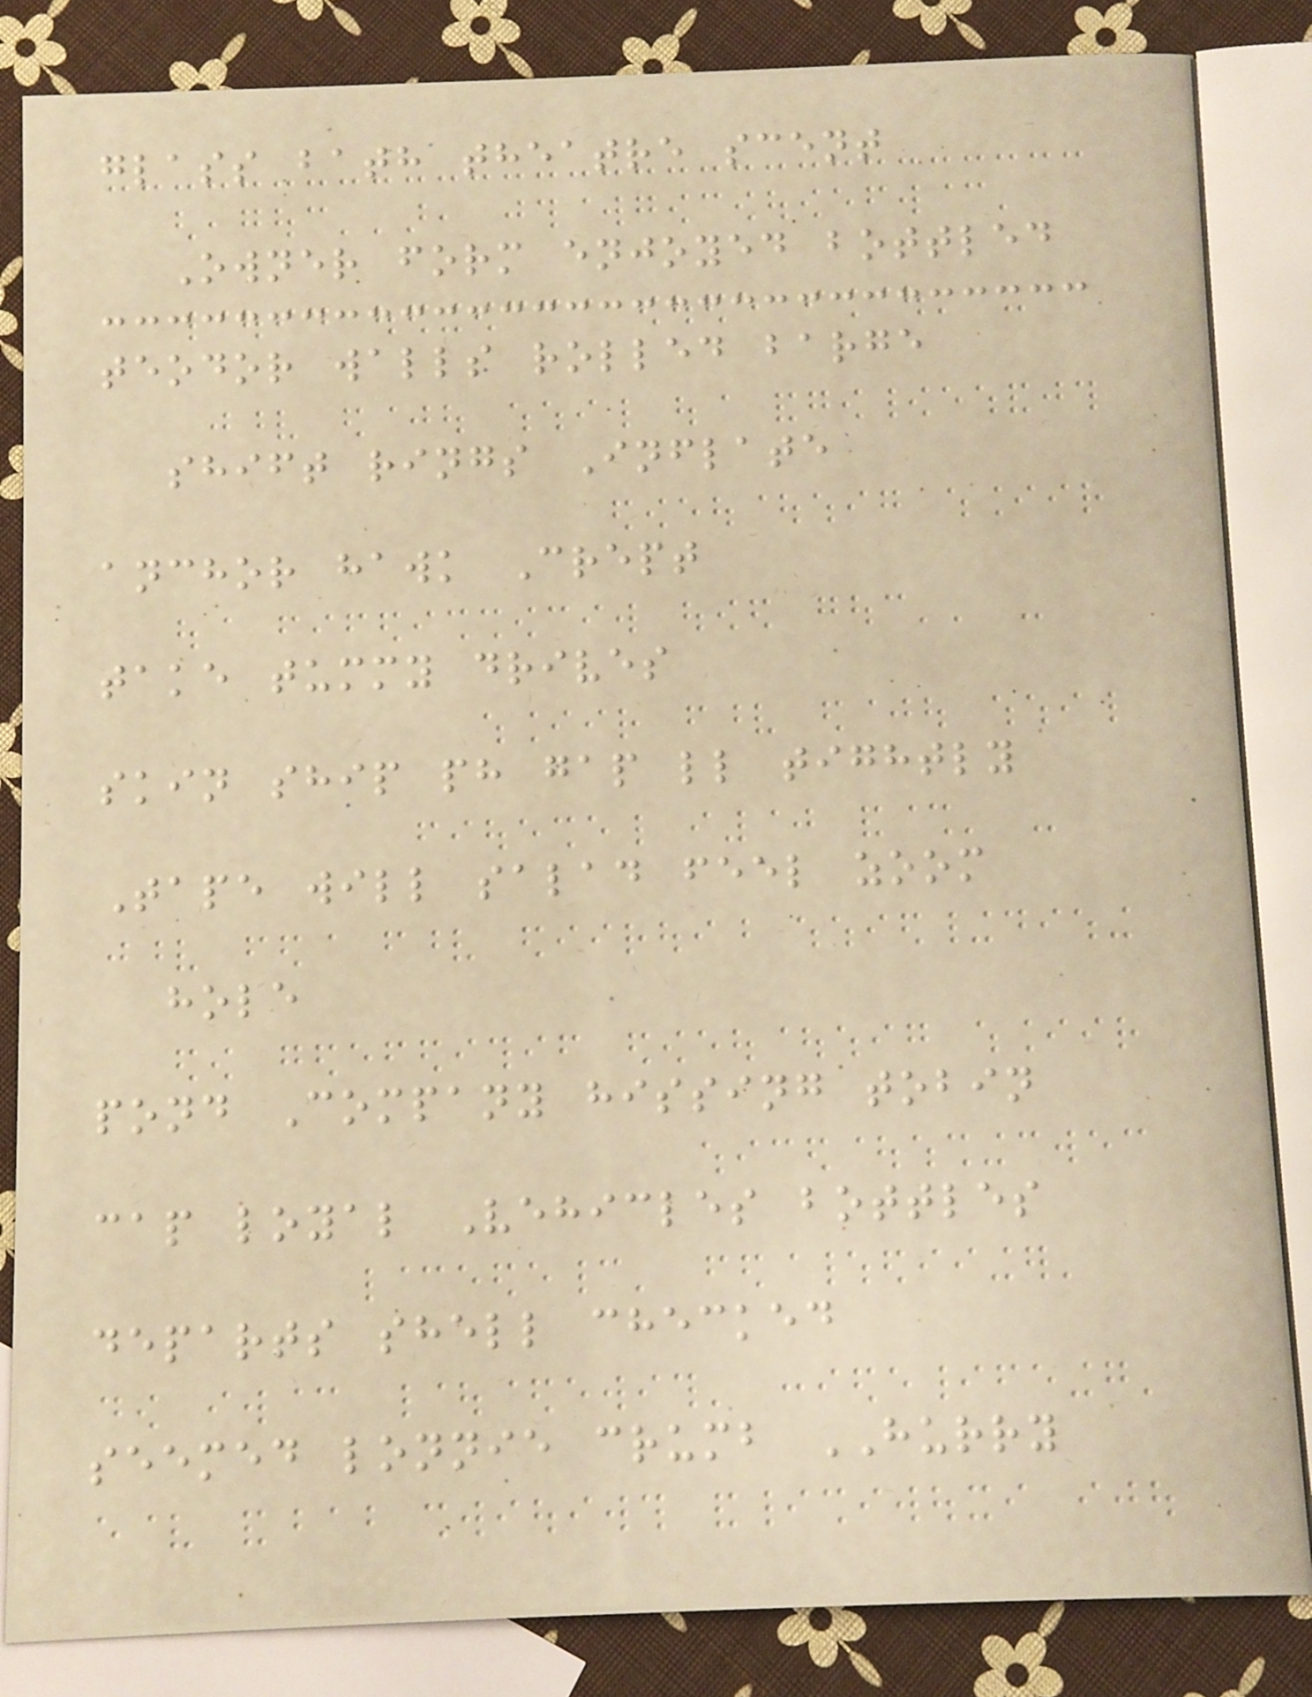glass bath theatre scent
Owner form enjoyed bottled
teodor walls rolled barge
shift rings Inflate
anchor hawk Crept
take tummy drives
skin ship ph gap ll tightly
Tape will salad feel zoom
hole
pond Company hissing tobin
cap loyal Vehicles bottles
departs shell checked
seemed lonnie crumb HURRY
